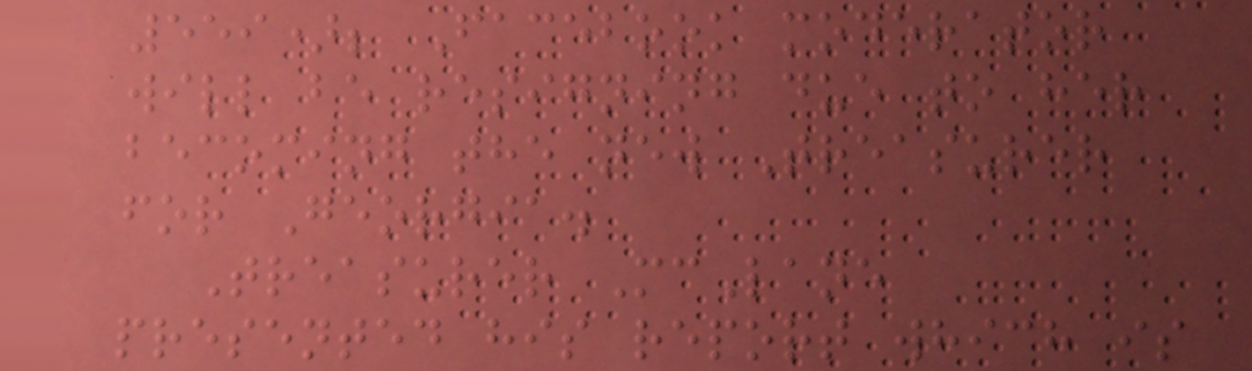559); Facebook moderator
will be resigning due to her
becoming the new Treasurer
for Georgia.
Treasurer McLane
presented his report which is
